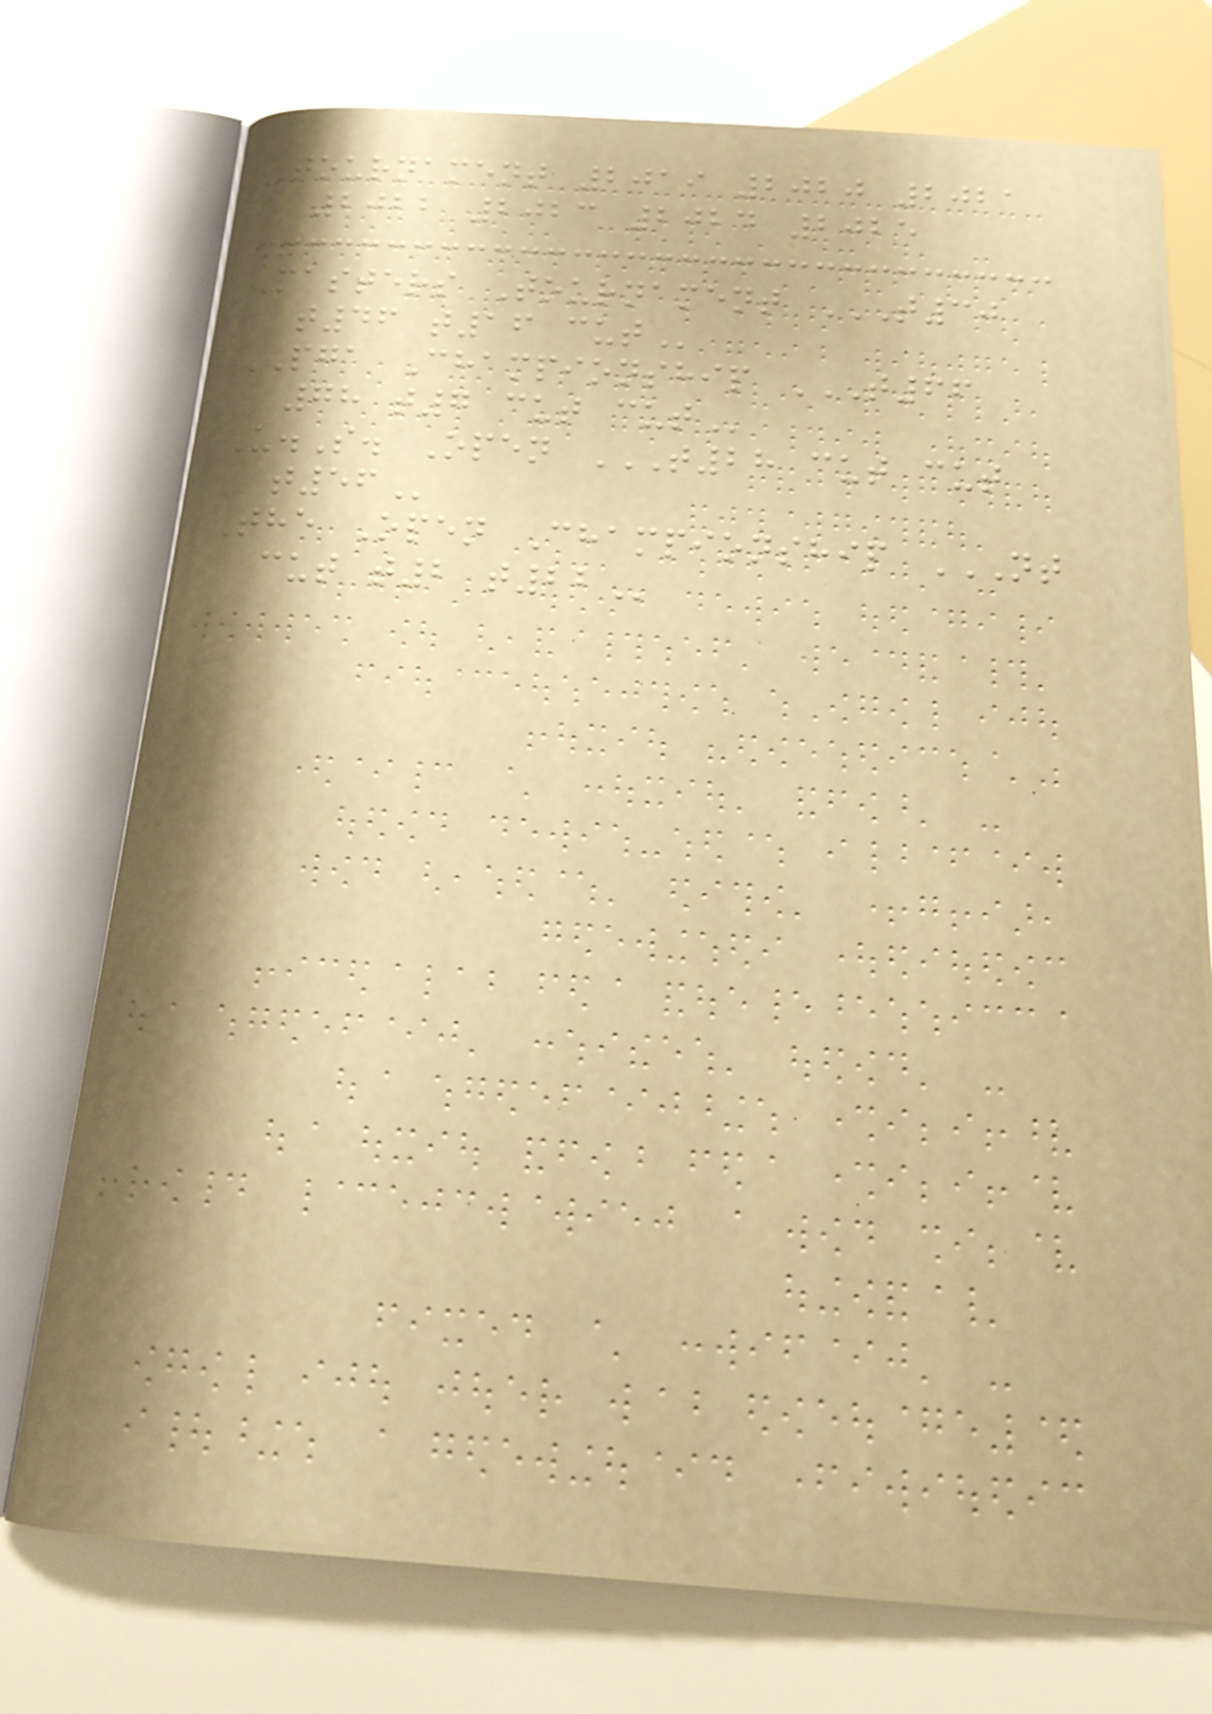Tournament 2019 2020 2021
2022 2023 2024 2025
Masters Tournament T30
T46 T16 CUT
PGA Championship T66
78 T7 CUT CUT
U.S. Open T28 CUT CUT
T56
The Open Championship NT
CUT T2 T22
